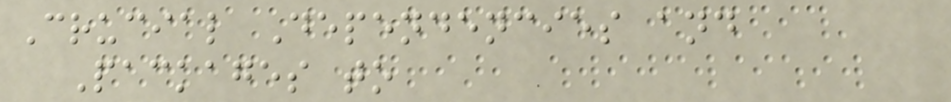Crucial Dependencies and
Packages to
